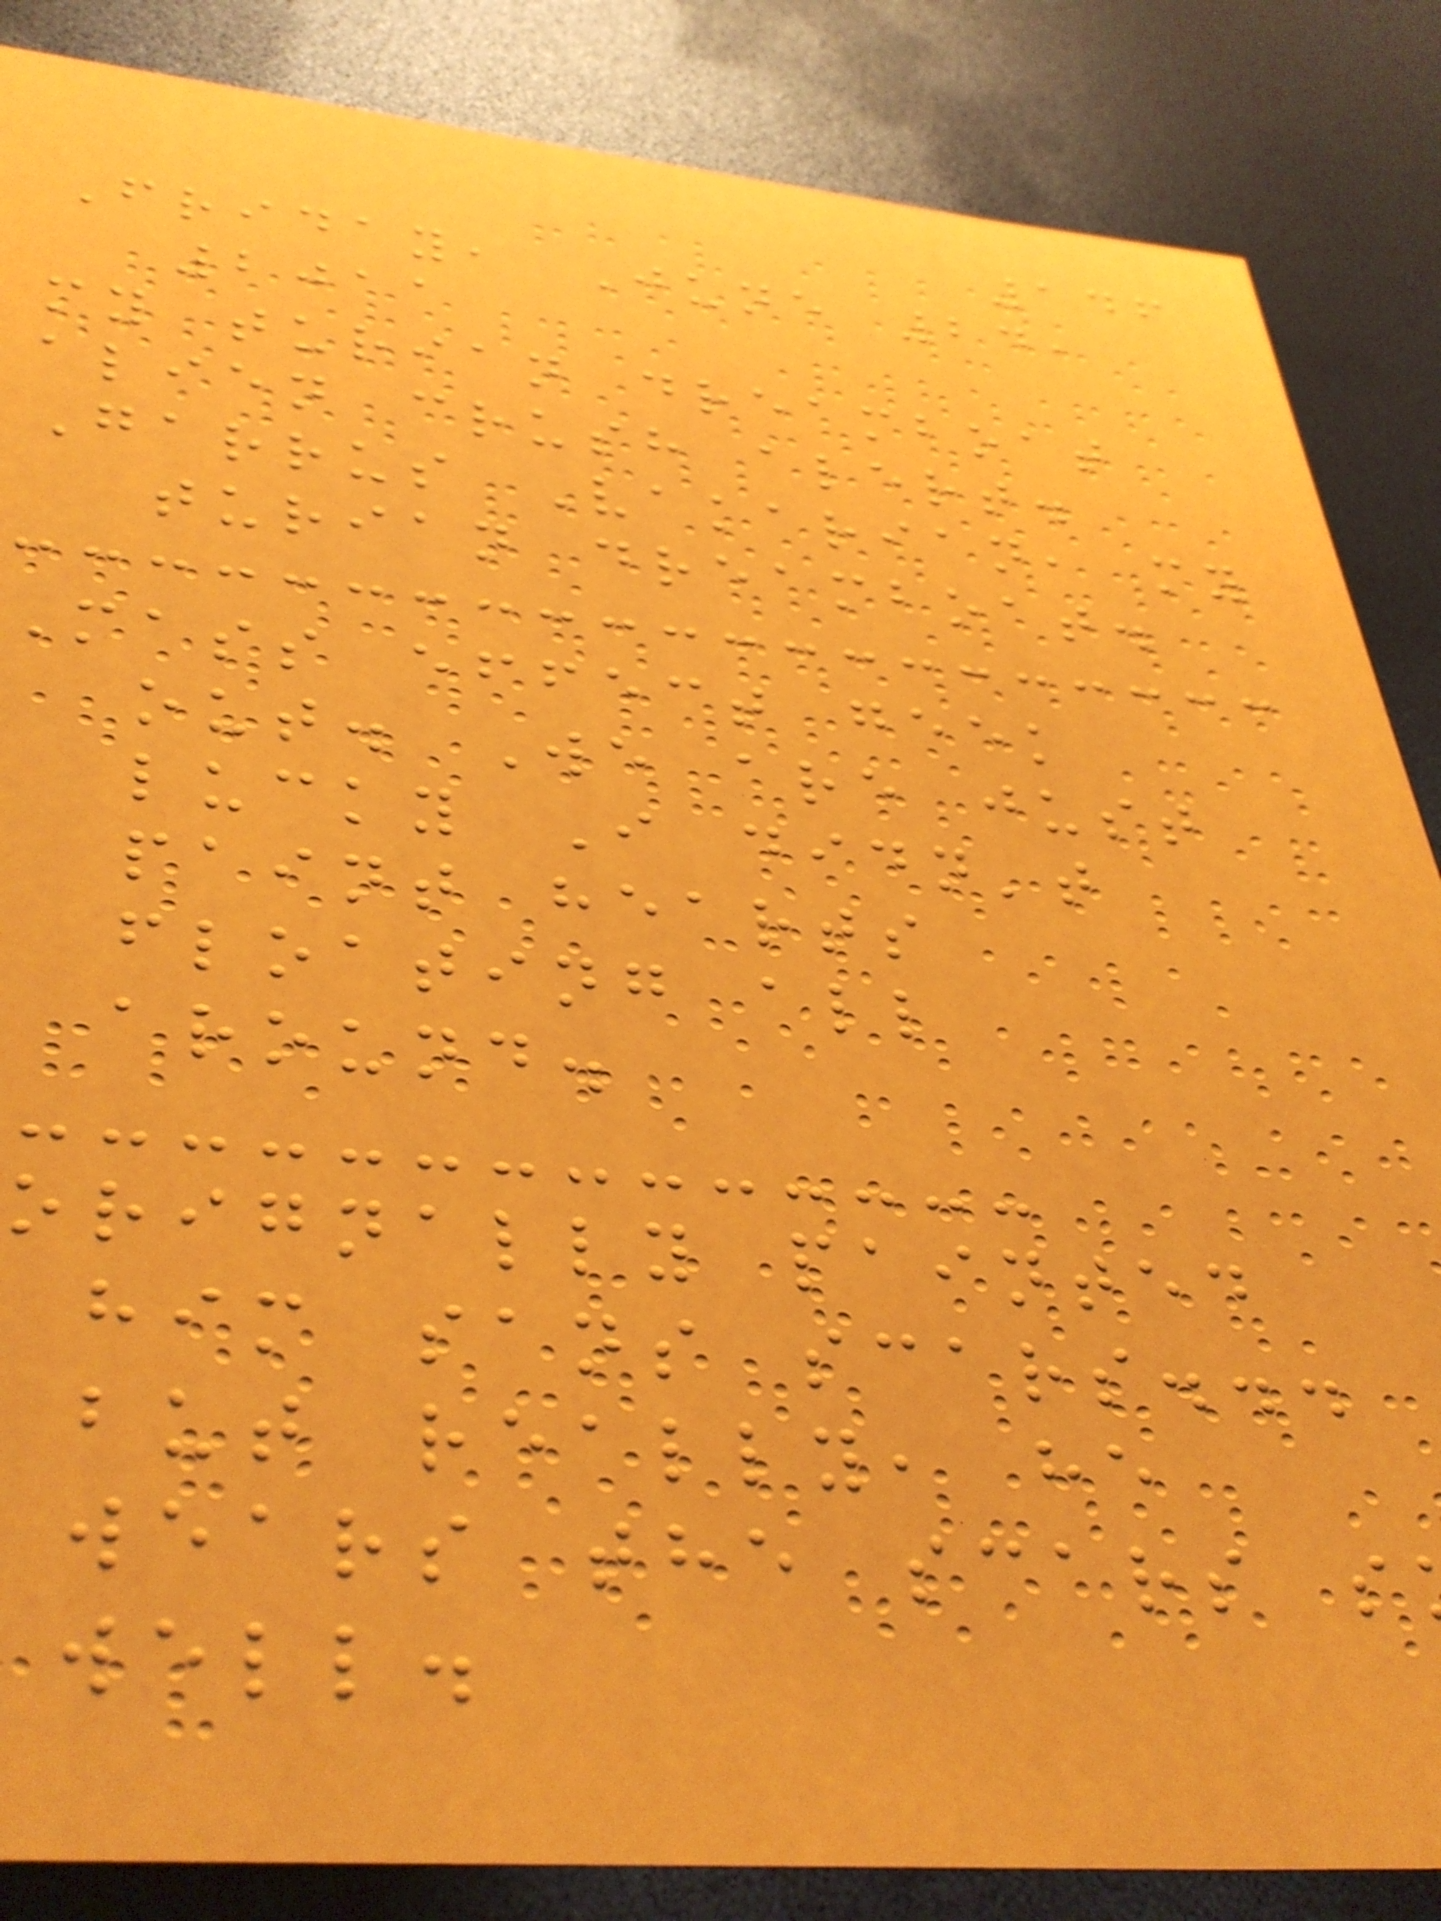146
Friday, June 24,
2011
my turian dreamboat
alien crush alert.
Garrus Vakarian, my
turian dreamboat.
Mass effect geek
out. We are just
lucky I didn't
paint hearts
floating all
around.
orignally painted
him sans scars...
but really, he
wears the scars s
well.
